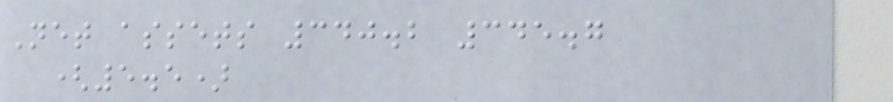Net assets 340.2 345.7
(5.5)
